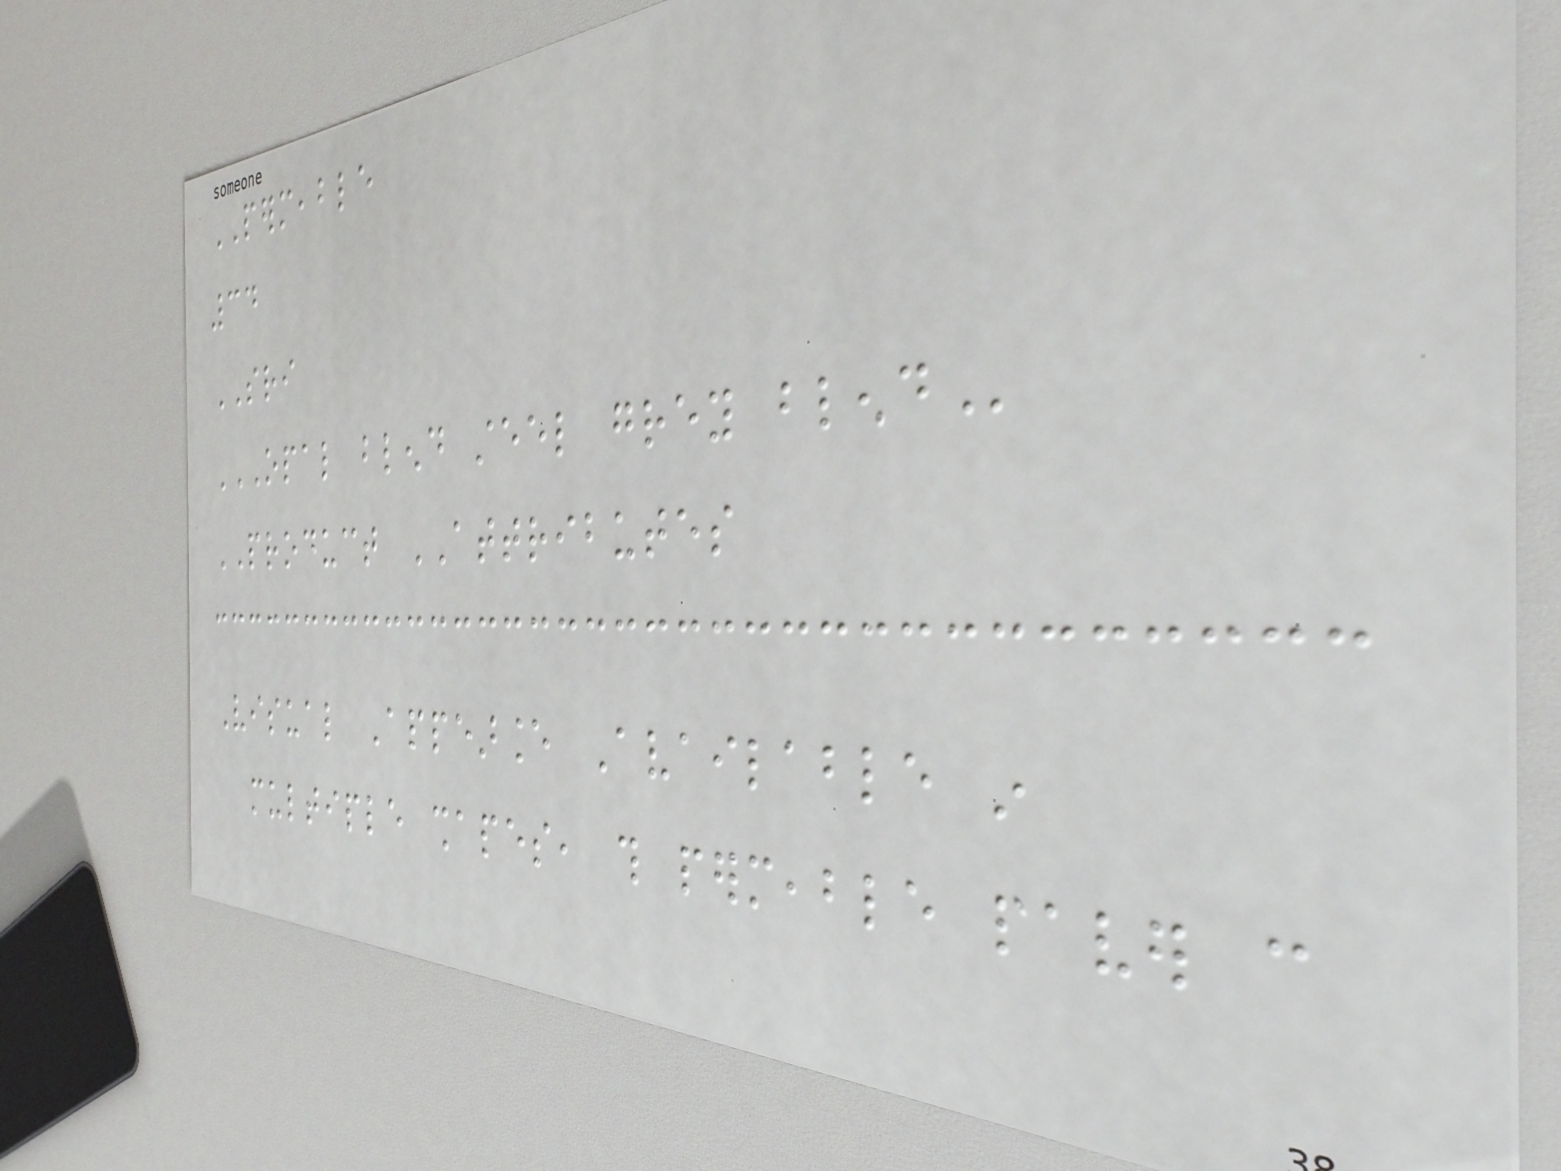PERMEABLE
34
SRI
OPAL BLEND STEEL GREY BLEND
PRODUCT ATTRIBUTES
Visual Appearance Available in
multiple shapes, this permeable paver can
